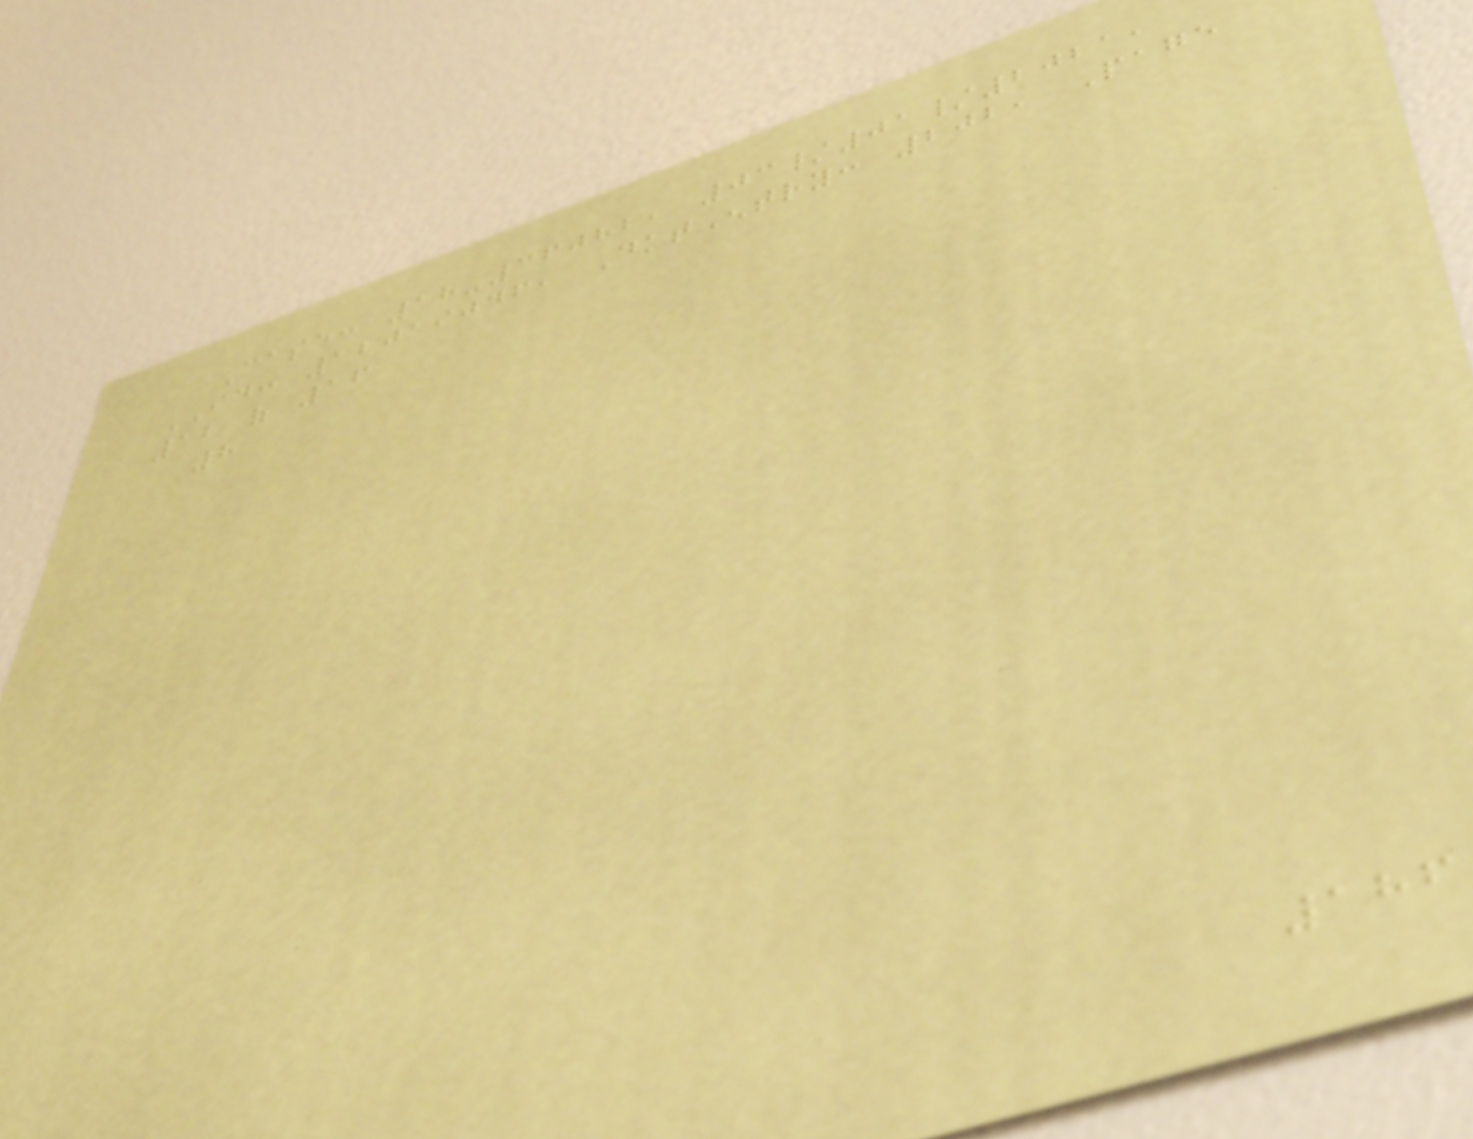Case: 18-36082, 03/01/2021,
ID: 12019046, DktEntry: 202, Page
12 of 16
8
186
